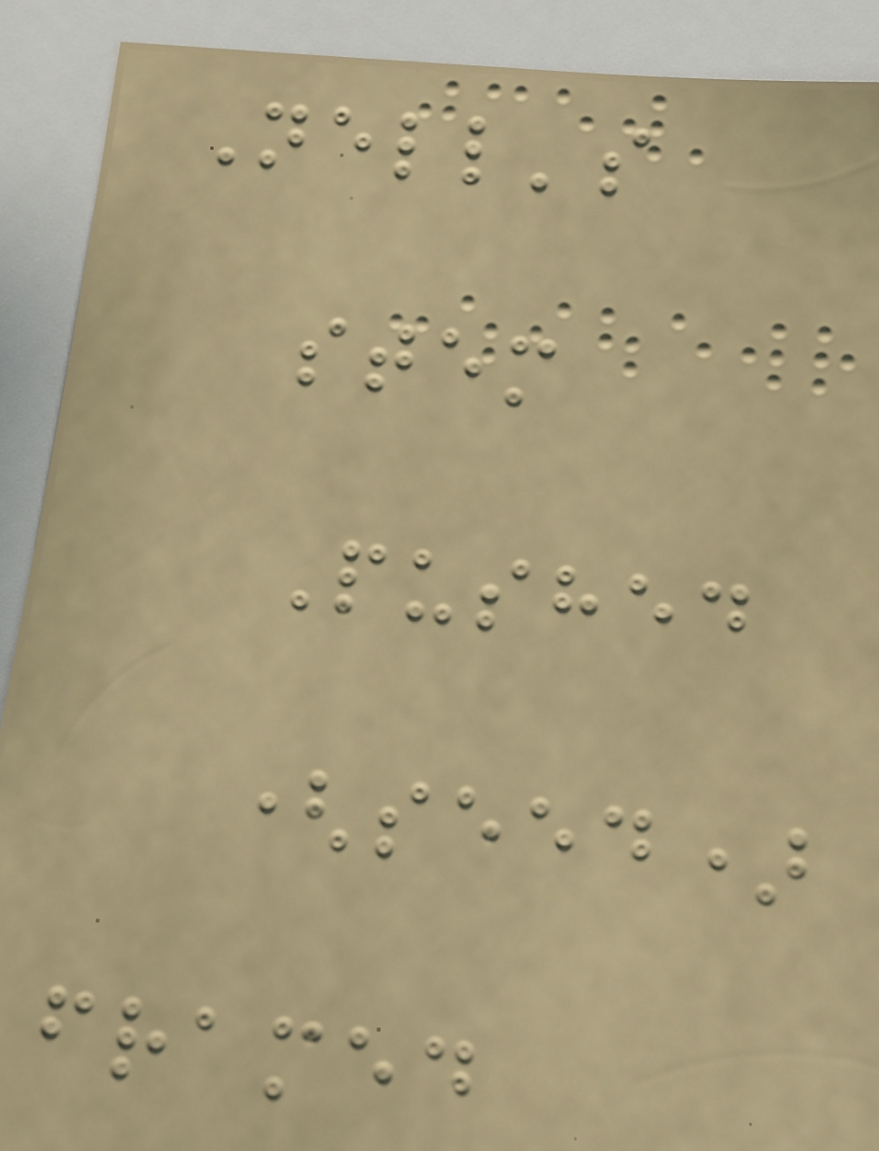Nell's
stem
Pushed
(seed)
framed
